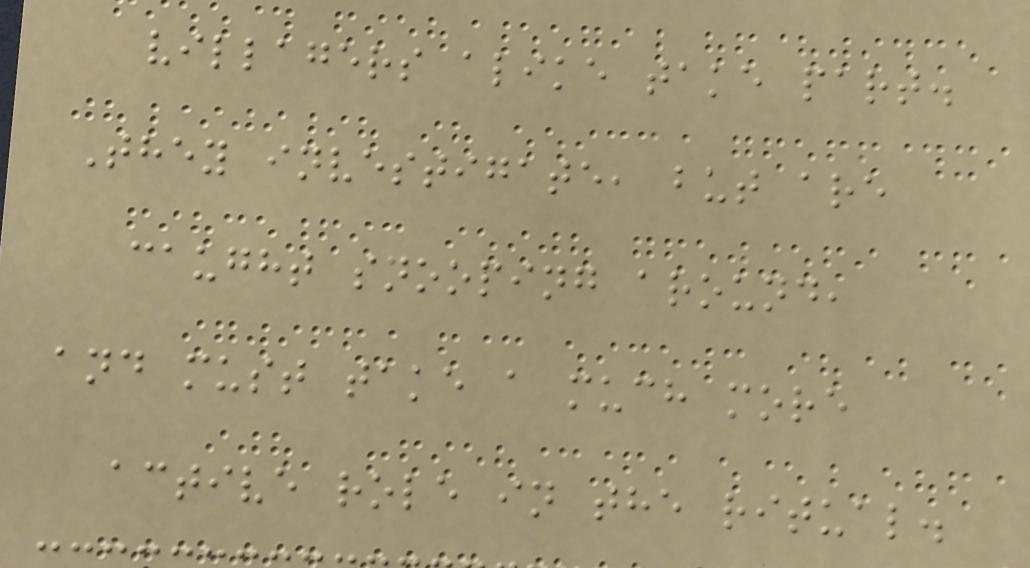villagers alike take part.
They investigate, but are
caught snooping around,
and must take a much more
active role in the ritual.
